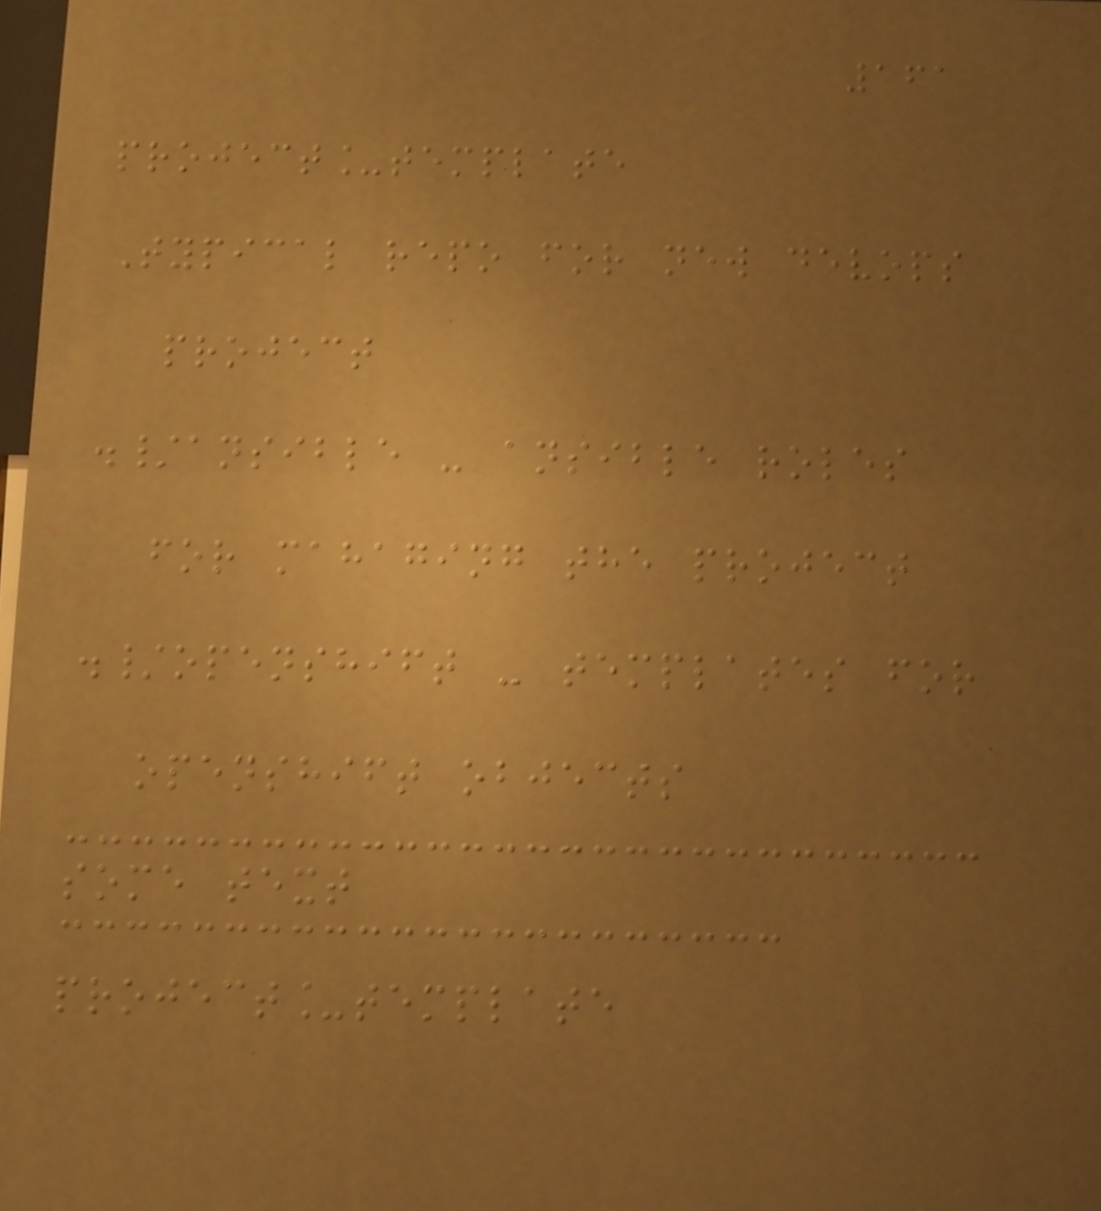161
project_template
Typical repo for new devops
project
./ansible - ansible roles
for mahaging the project
./openshift - templates for
openshift objects
some text
project_template
